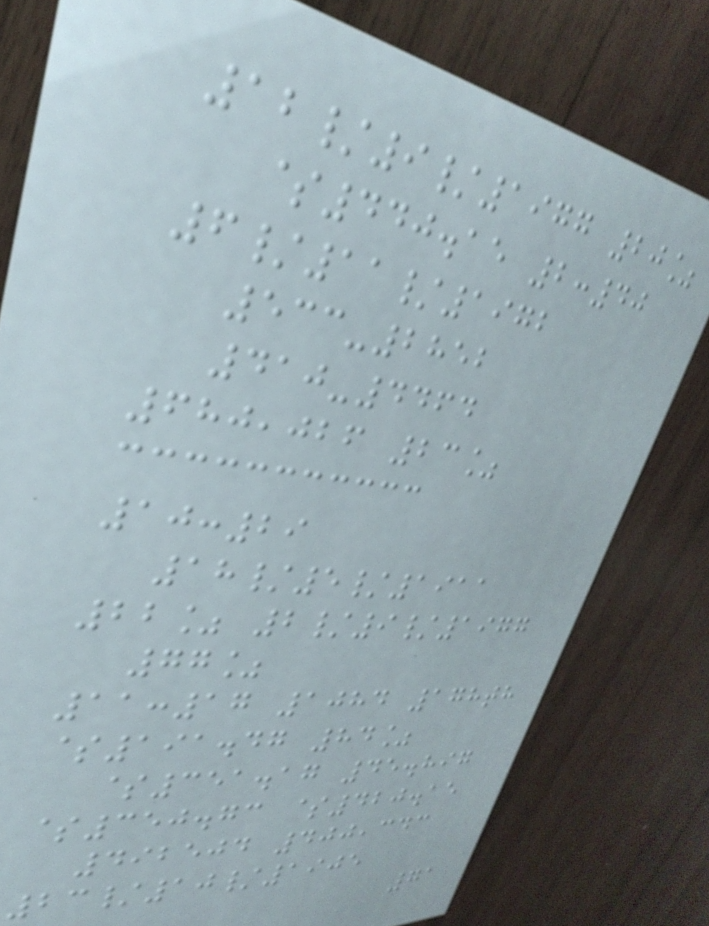12/9/1977 20%
$440.15 2:40
6/11/1972
533-2852
410-4464
680,026 23%
10:29
18/5/1911
22% 2/9/1977
77%
11:17 1084 178th
$191.47 84%
$351.17 45.897
$350.73 $420.15
492504 400,343
23/10/1905
71
